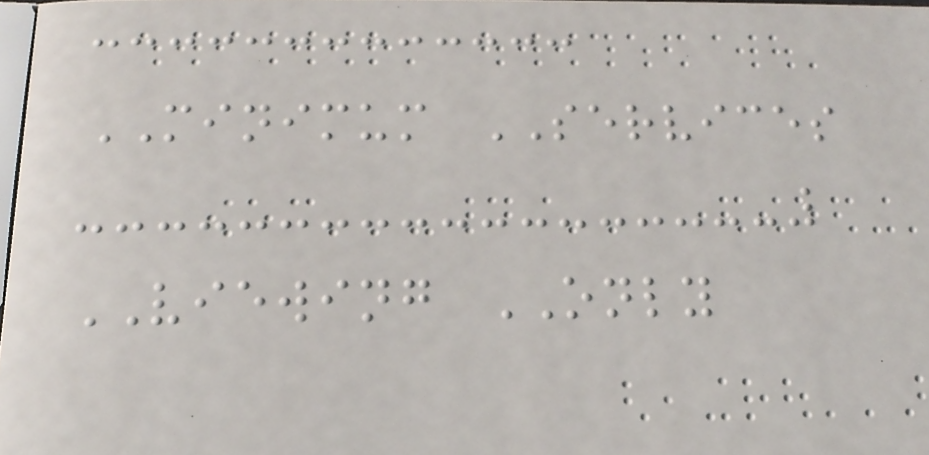MINIMUM SERVICES
VIEWING ONLY
